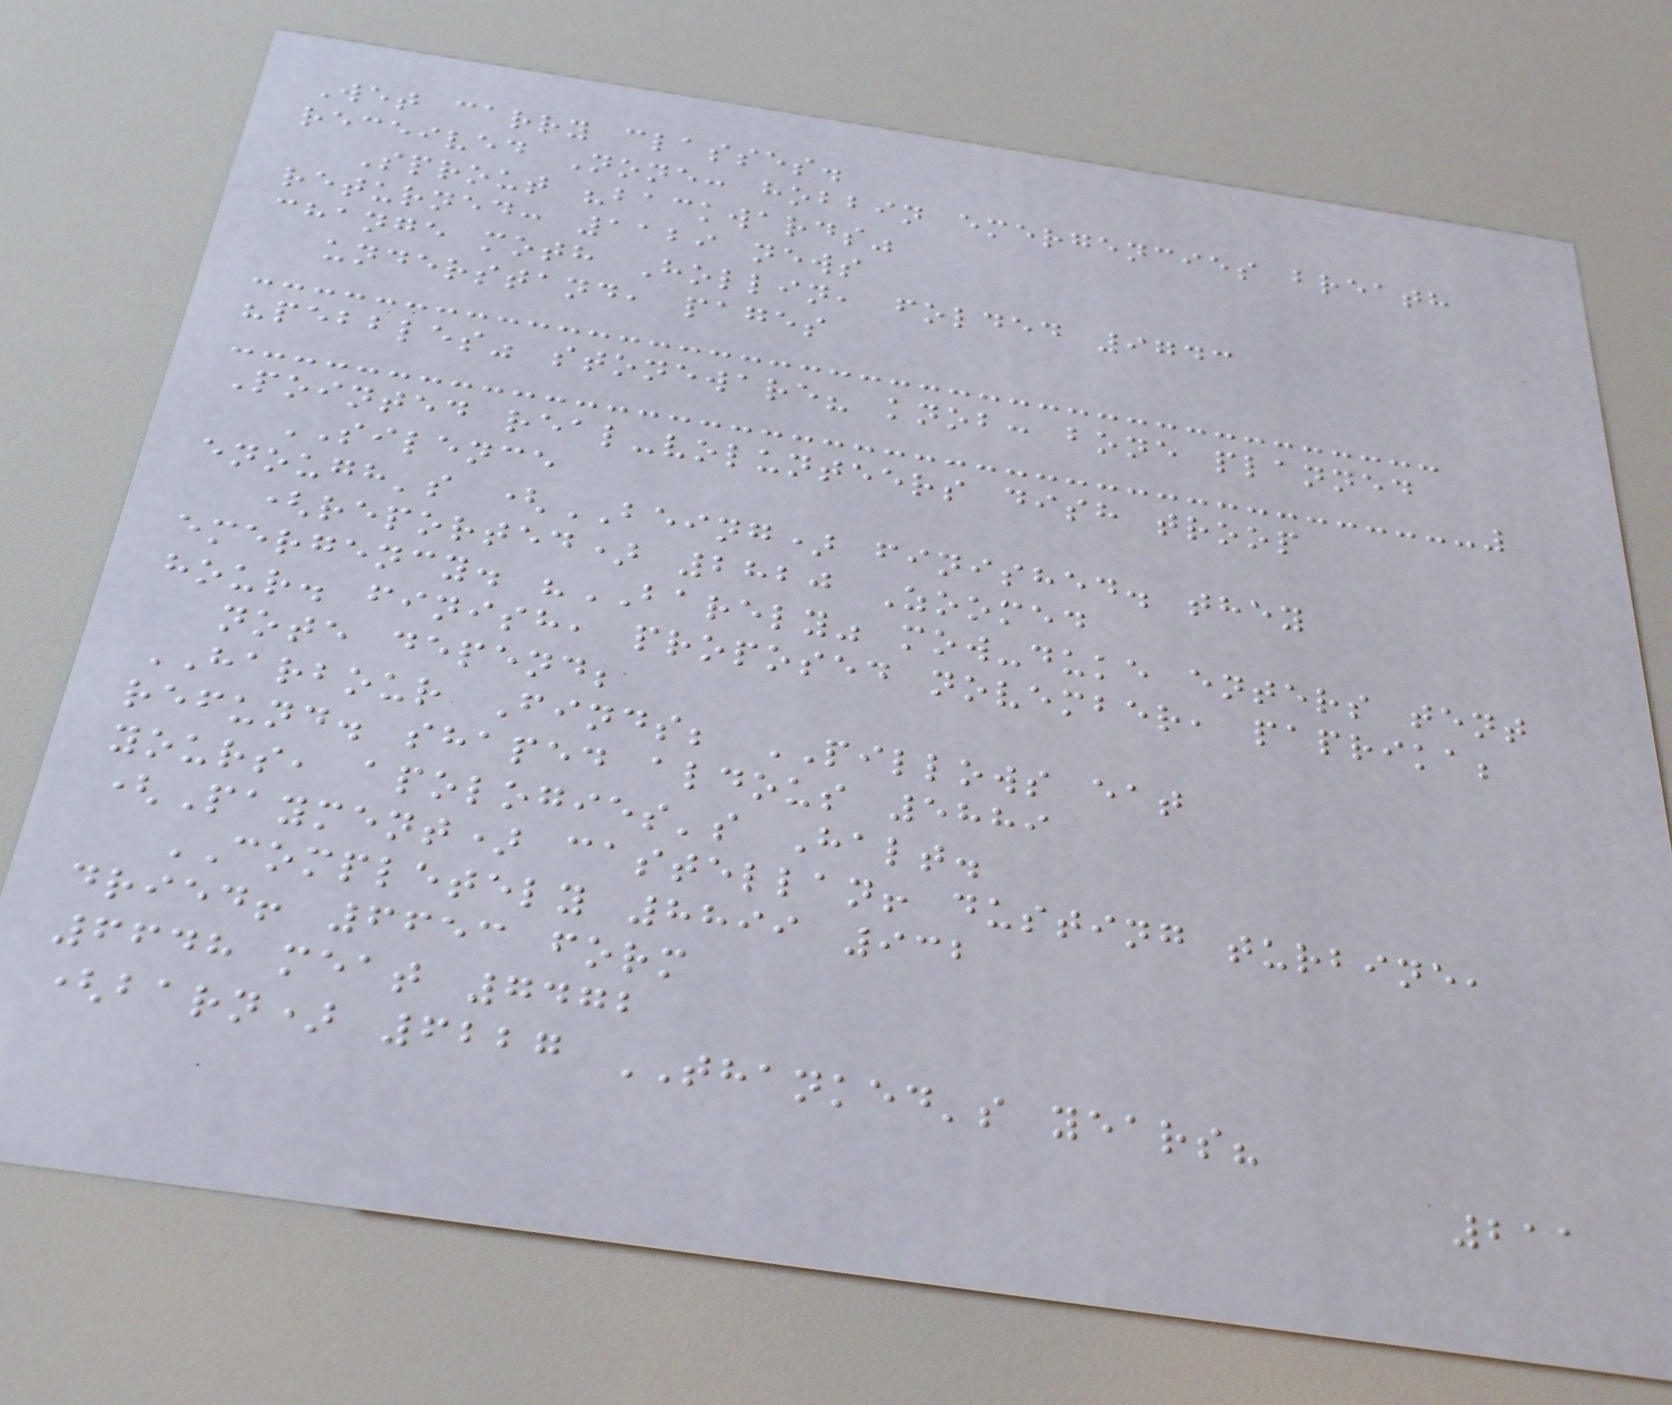Wet carry classes.
received None: hobbin emergencies breath
Sprout "backwards"
returned: 1129 news
change moth Hollin, folded 9743
understand, pages
"pebbles" stoneware? knob: bone planned
Pointed real-volunteers dish troop
SILENCE
enough's (BEING) finished. they
(reported) 2820 Zoomed
emergency. "BARELY" mow-duke enters tent
hour. finish, proposed november, paprika;
note depend;
HARBOUR Finds; PILLOWS eat
refund. shaped aldous 5889
yours, apologies's Halt.
(Payment) castellan! dusting turbine,
COMPLETELY 8899 932
dried! 6653 form
6648 meat 7472
(barn) 6227 THANKED's years?
211
